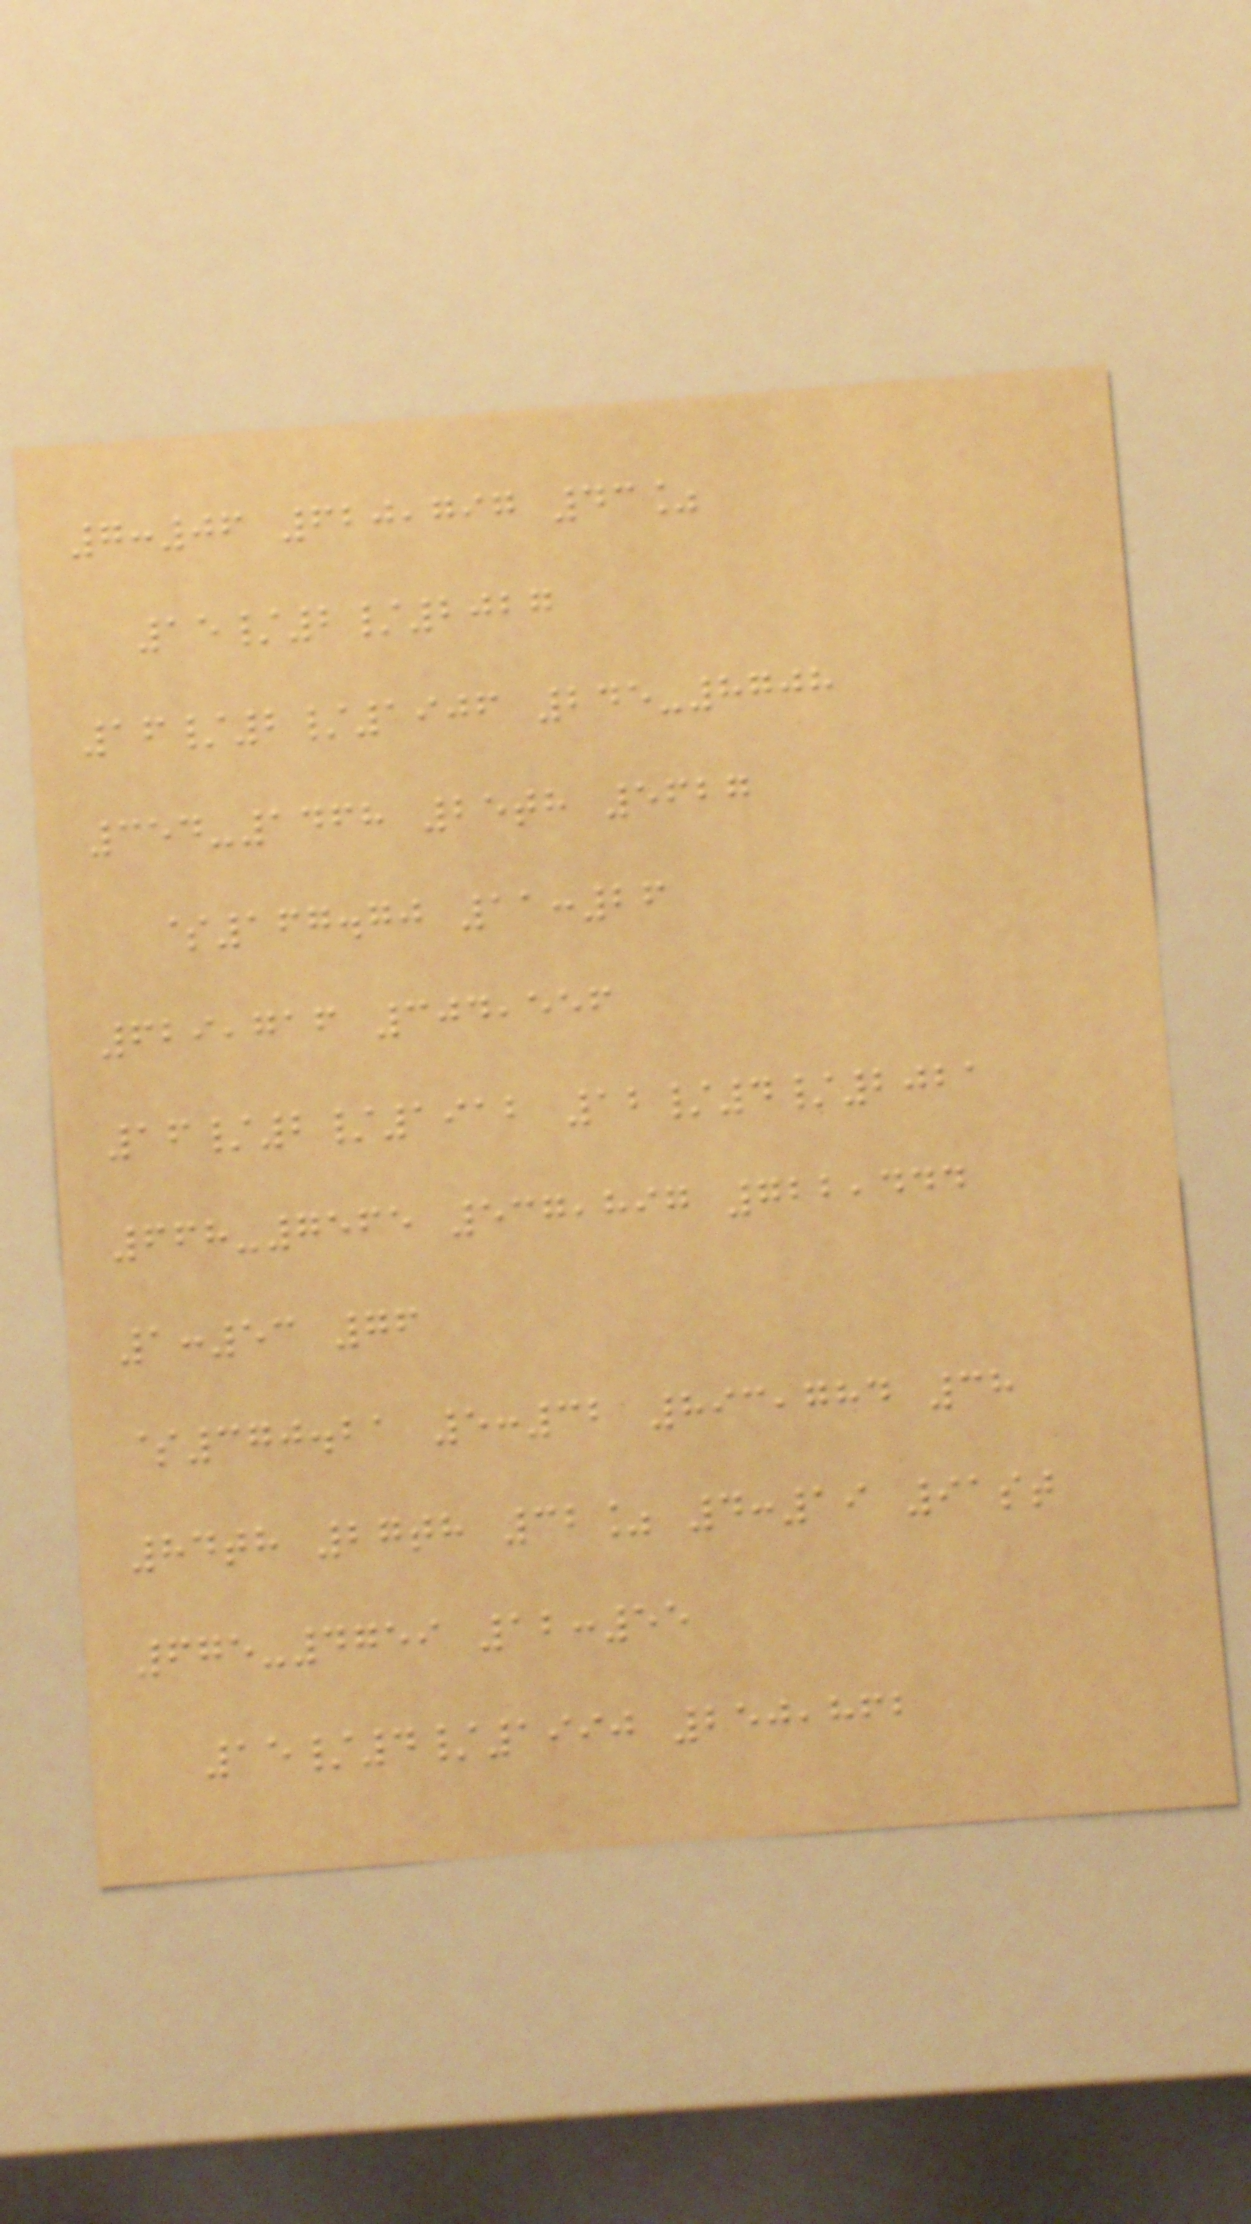7:06 620,797 43%
15/2/2027
16/2/1906 245-8708
354-1468 25th 5627
$167.70 11:26
629,716 304,556
16/2/1912 12/4/2021
668-7565 537,897 722,444
1:53 76
$370.21 5:32 893,784 38
84th 27th 32% 4:19 91st
675-4759 12:55
15/4/1990 250,862
